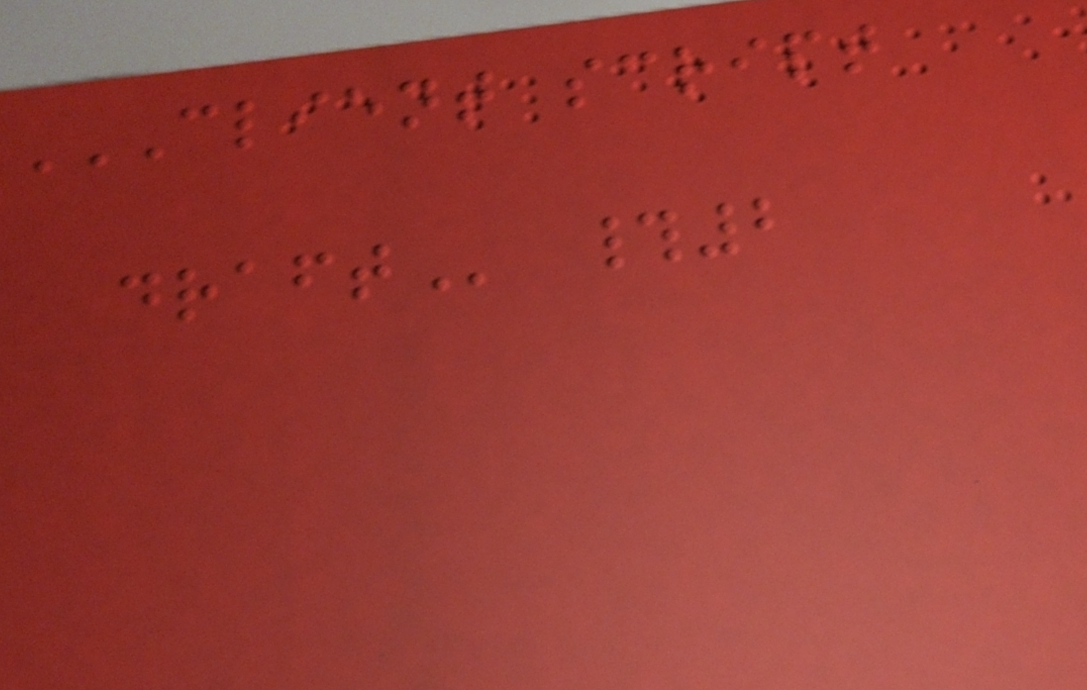CLIENT SCRIPT
DRAFT #2
